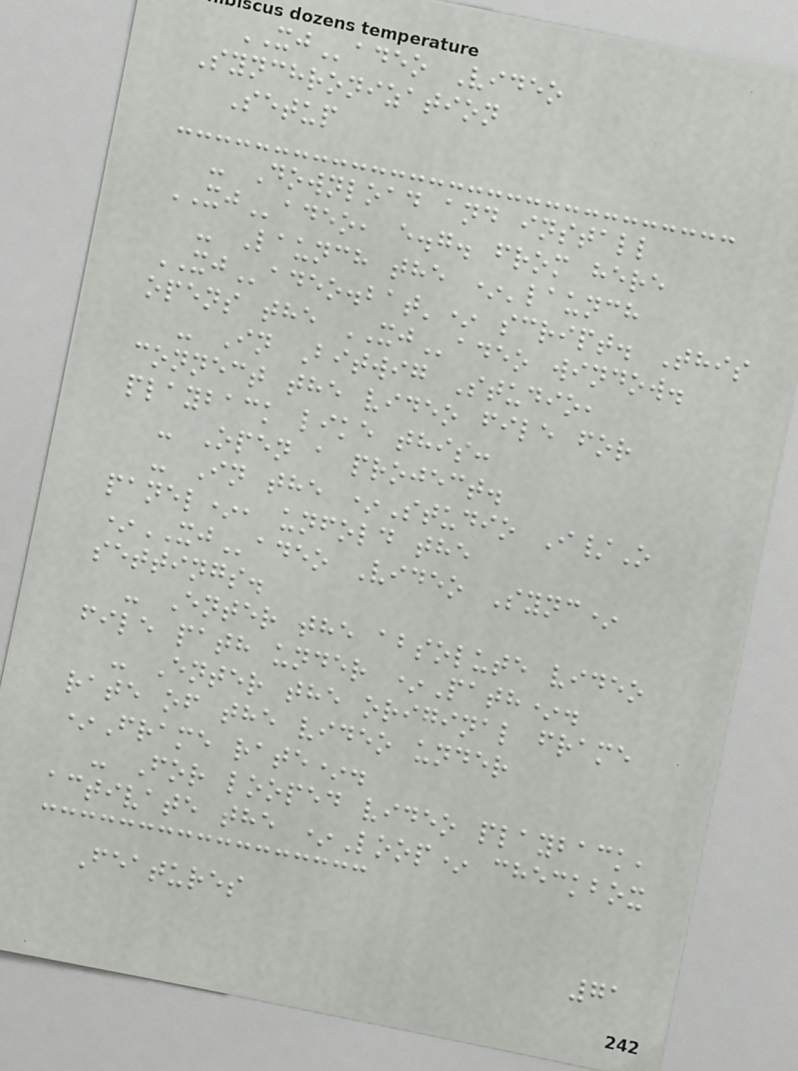XJadeo Video
Synchronization
Setup
- Download and install
XJadeo, e.g. from here
- Launch the *'launch
XJadeo.bat'* script. This
opens the XJadeo window.
- In Bitwig Studio,
connect the video file for
playback like this:
- Open a project.
- In the *Studio I/O
panel*, unfold the
*XJadeo Video Sync*
settings.
- Enter the absolute video
file path under *Path*.
- Enter the original frame
rate of the video under
*Frame rate*.
- For looped video playback,
activate the *Loop* checkbox
Features
71
